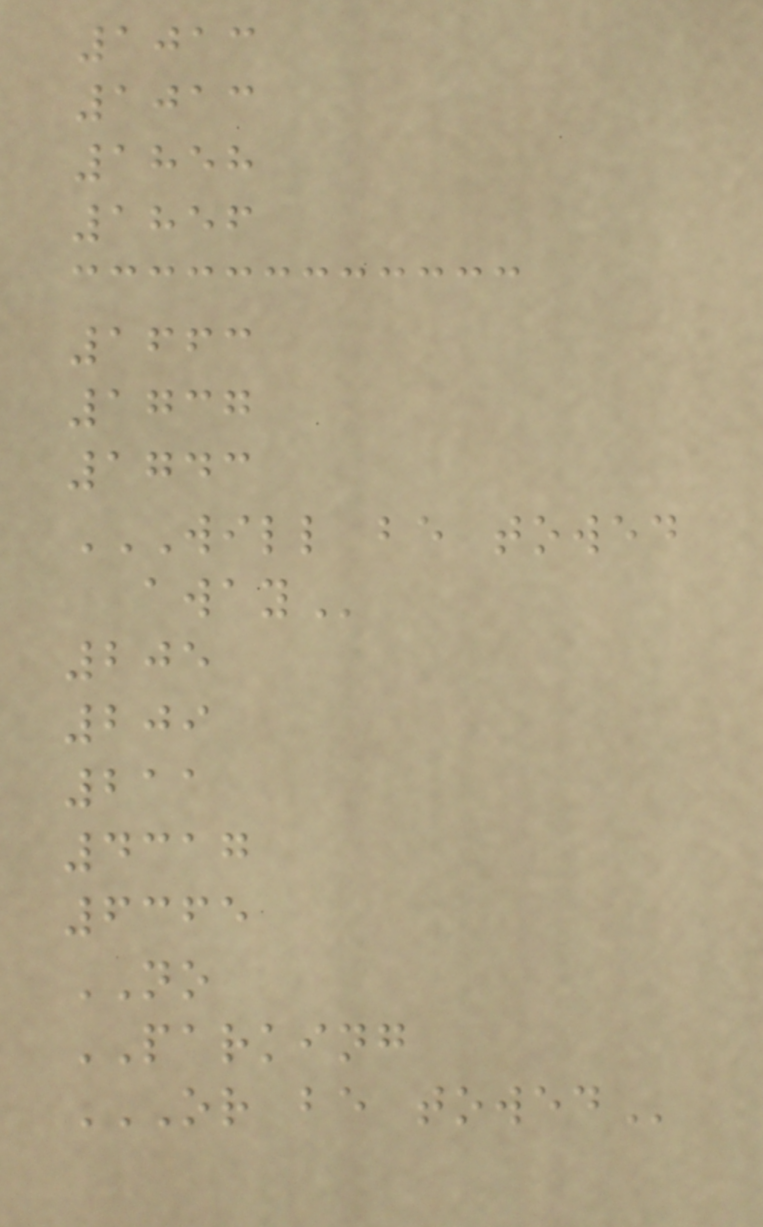1013
1013
1858
1856
1663
1737
1743
WILL BE TOWED
AWAY
205
209
211
4317
6365
NO
PARKING
OR BE TOWED
